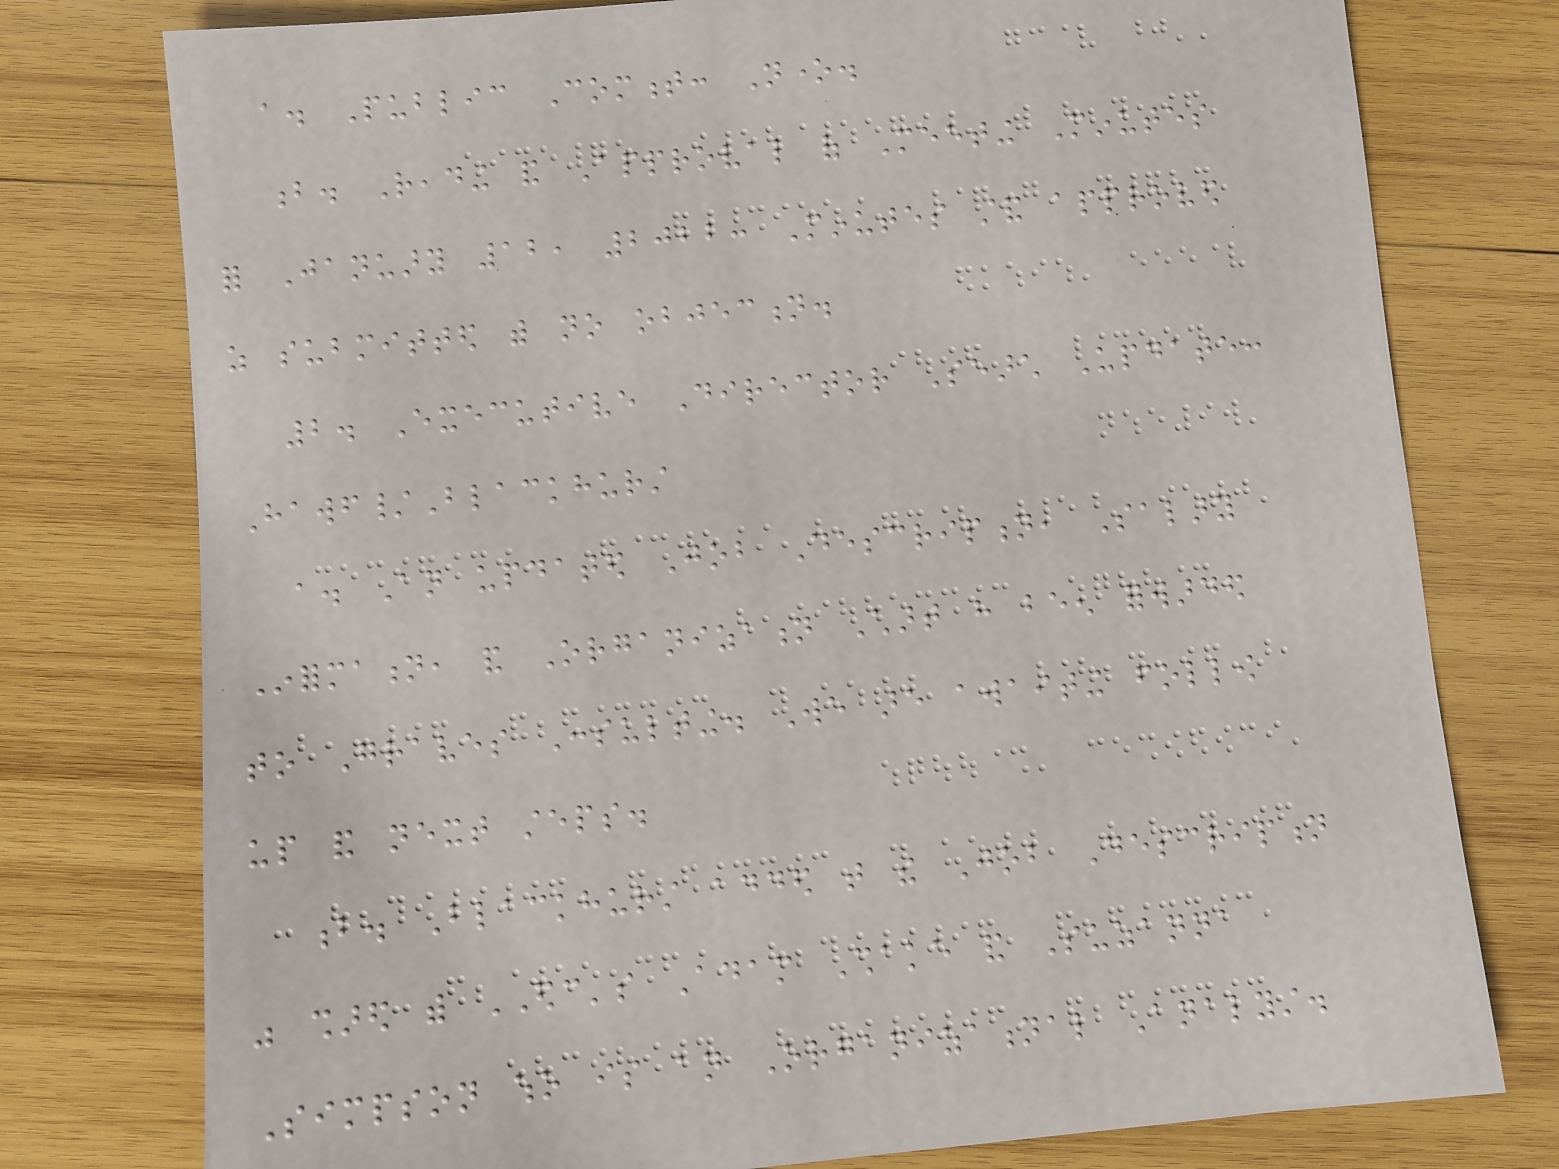a. Public Comment: None.
b. Reading and Approval of Meeting Minutes
for January 12, 2022: Minutes stand approved
as submitted with no objection.
2. Executive Director Search Update:
Hawf/Blackhurst
a. An updated Job Description, Salary
Information, and Organization Chart have been forwarded
to Graves Consulting. We are awaiting follow
up and next steps.
b. Blackhurst added that the Job Description
was shared with EDC's Adam Shake and Suzanna
Simpson who is an Organizational Analyst.
